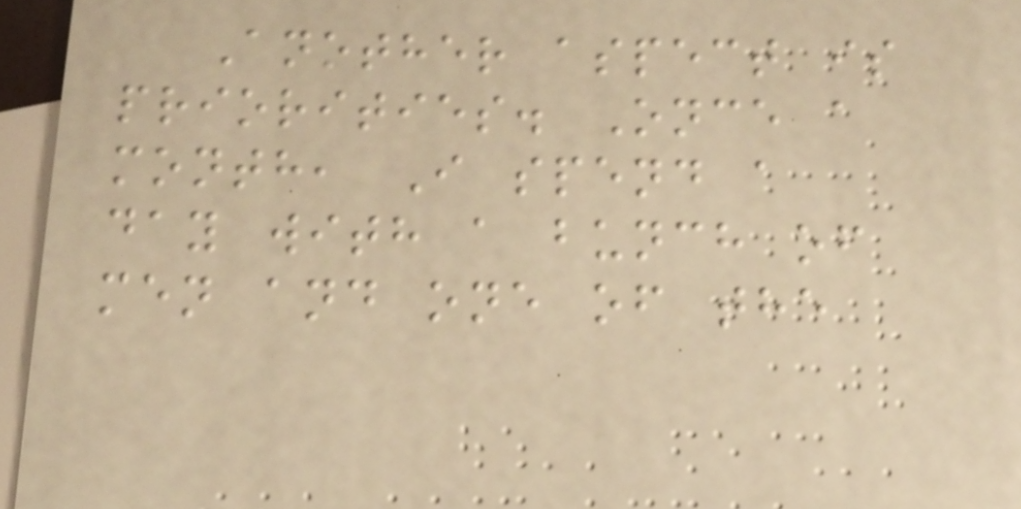Another aspect is
priorities. Once a
month, I spend a
day with a bunch of
men and one of the
